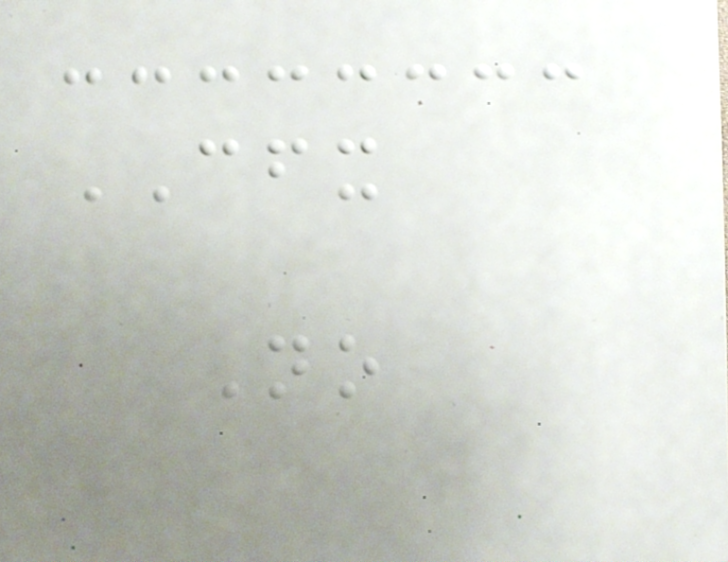CFX
No
